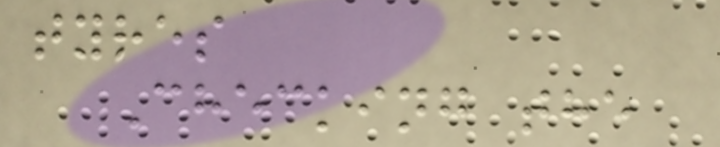tyres
Checking the
